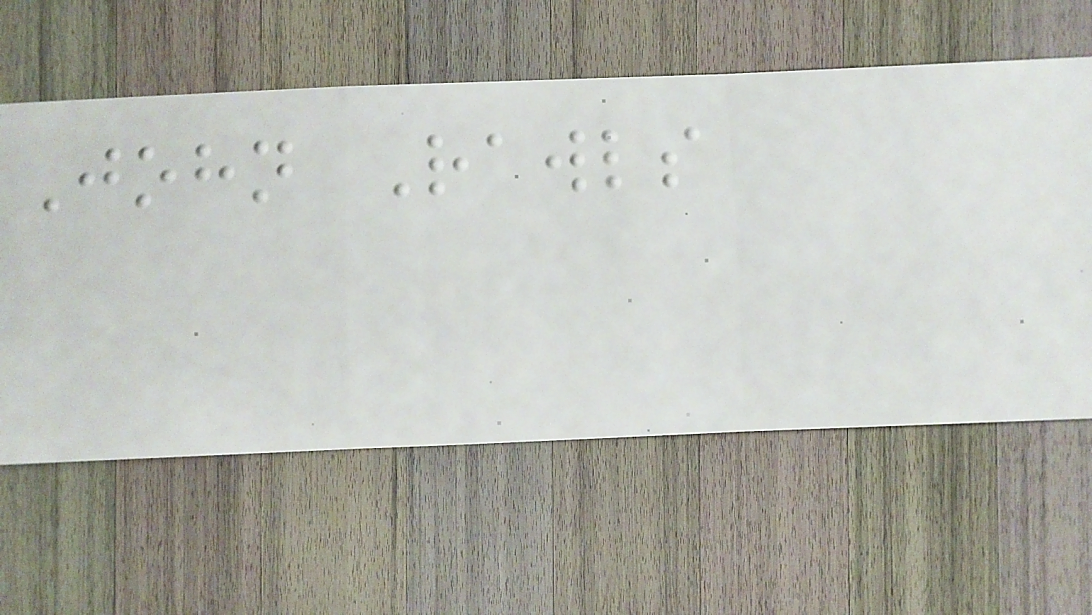John Rawls
